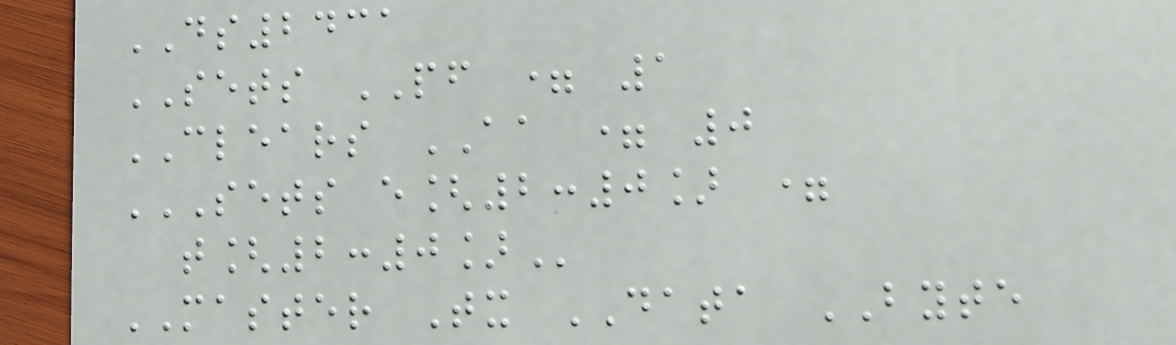DS2431
SETS PF = 1
CLEARS AA = 0
SETS E[2:0] =
T[2:0]
MASTER Tx DATA BYTE
